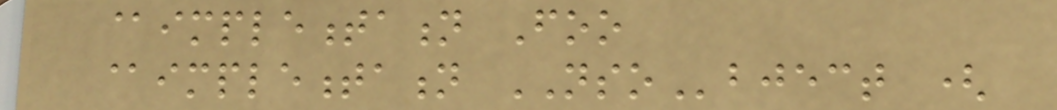@implementation Foo
@implementation NSObject (
